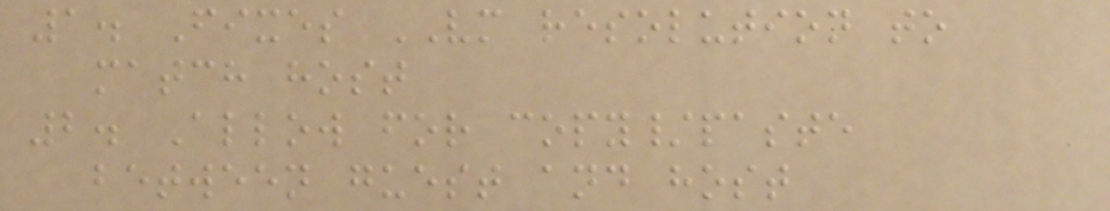1. Fixes VM resolution to
match host
2. Allow for copy/paste
between guest and host
